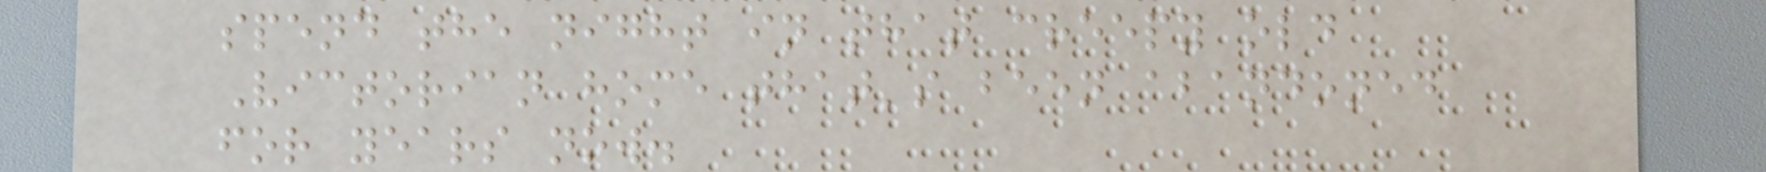spend the night in that creepy old
Victorian home that's been abandoned
for years now.
